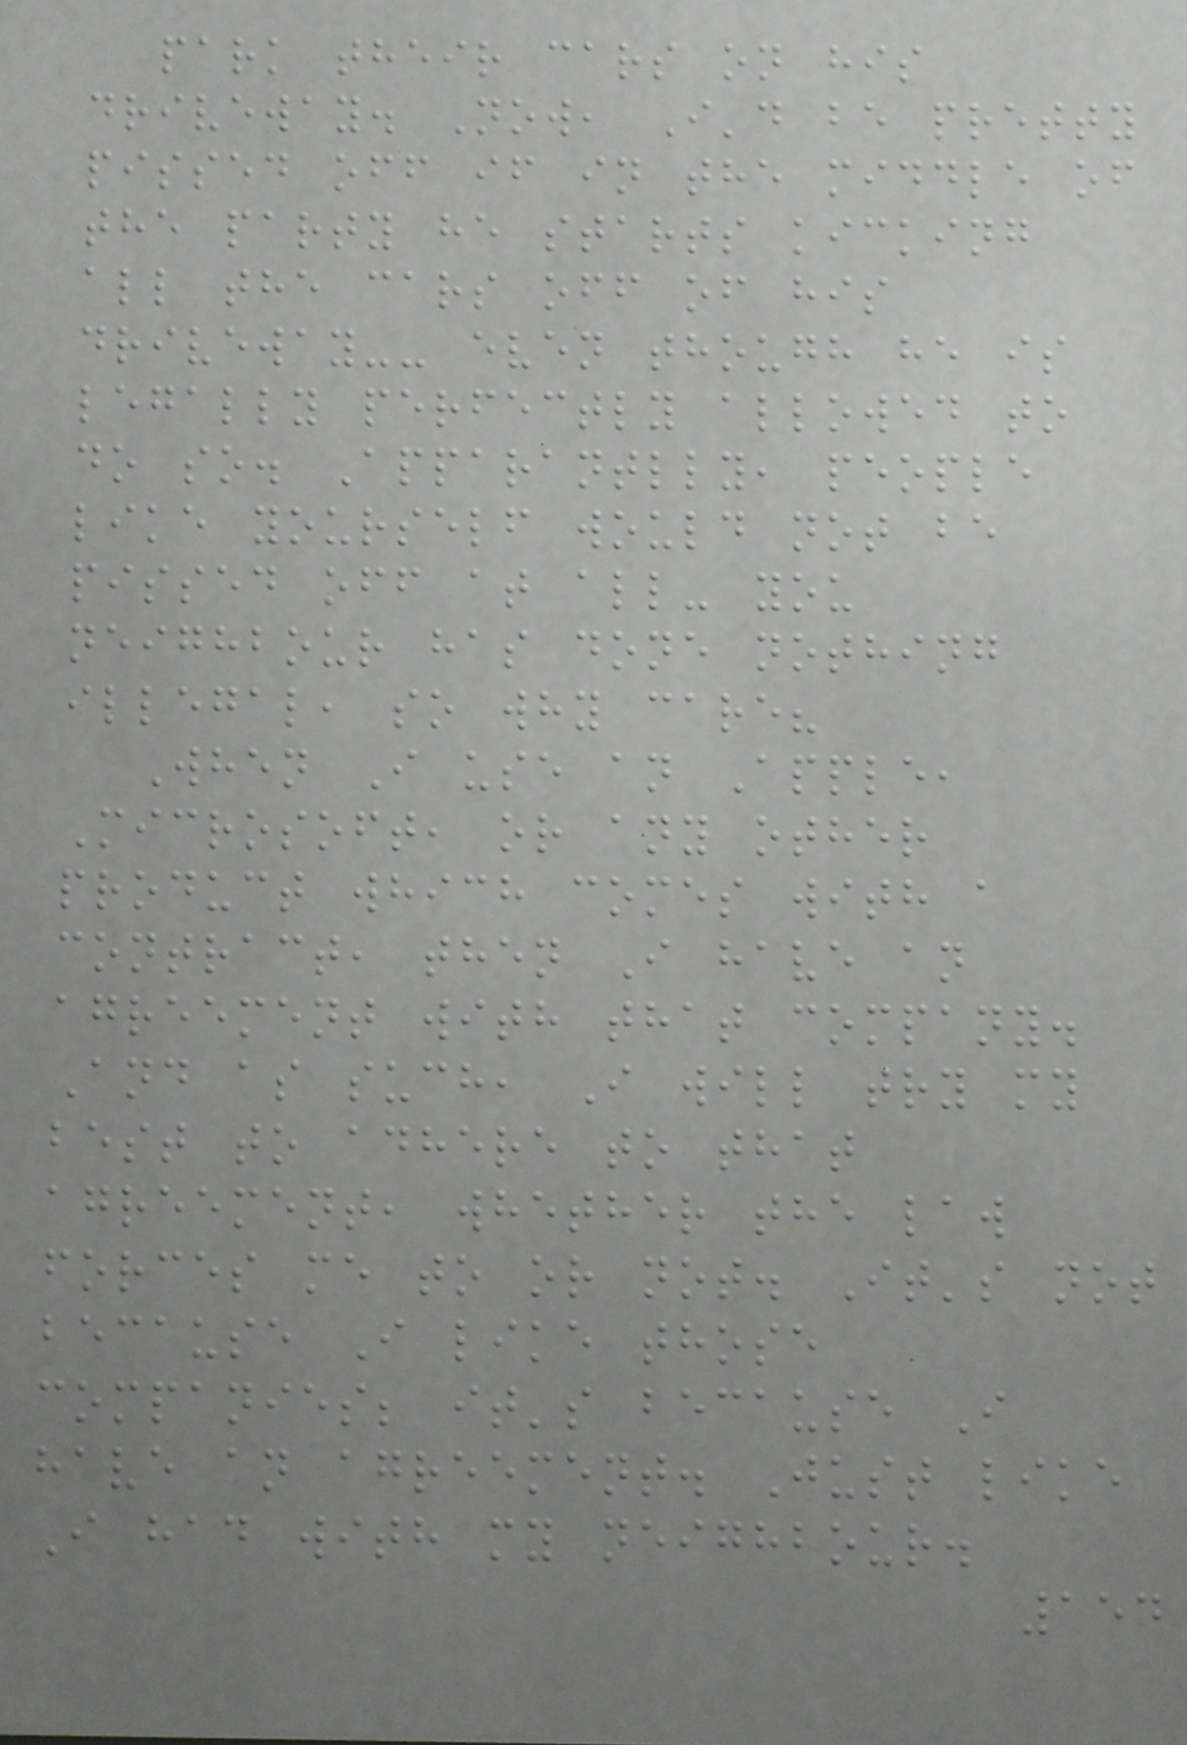park their cars on his
driveway. Now, I'd be pretty
pissed off if in the middle of
the party he starts kicking
all the cars off of his
driveway-- even though he is
legally perfectly allowed to
do so. Apparantlly, people
like yourself would not be
pissed off at all- you
neighbour has done nothing
illegal, so why care?
When I use an Apple,
Microsoft, or any other
product which comes with a
contract, then I have an
agreement with that company.
And as such, I will try my
best to adhere to that
agreement, whether the law
forces me to or not. It's not
because I like those
companies; it's because I
have an agreement. Just like
I had with my neighbour.
154
